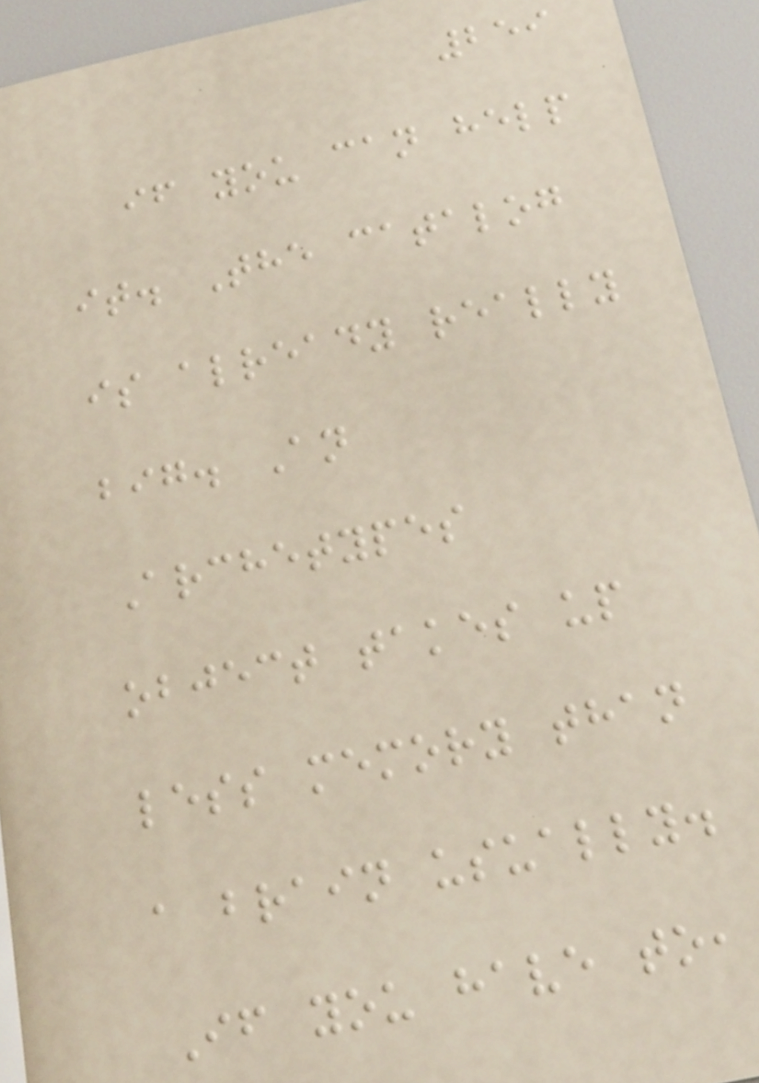259
if you can help
it. The catalog
is already really
big. An
Archetypes
object takes up
less memory than
a brain usually.
If you have to,
